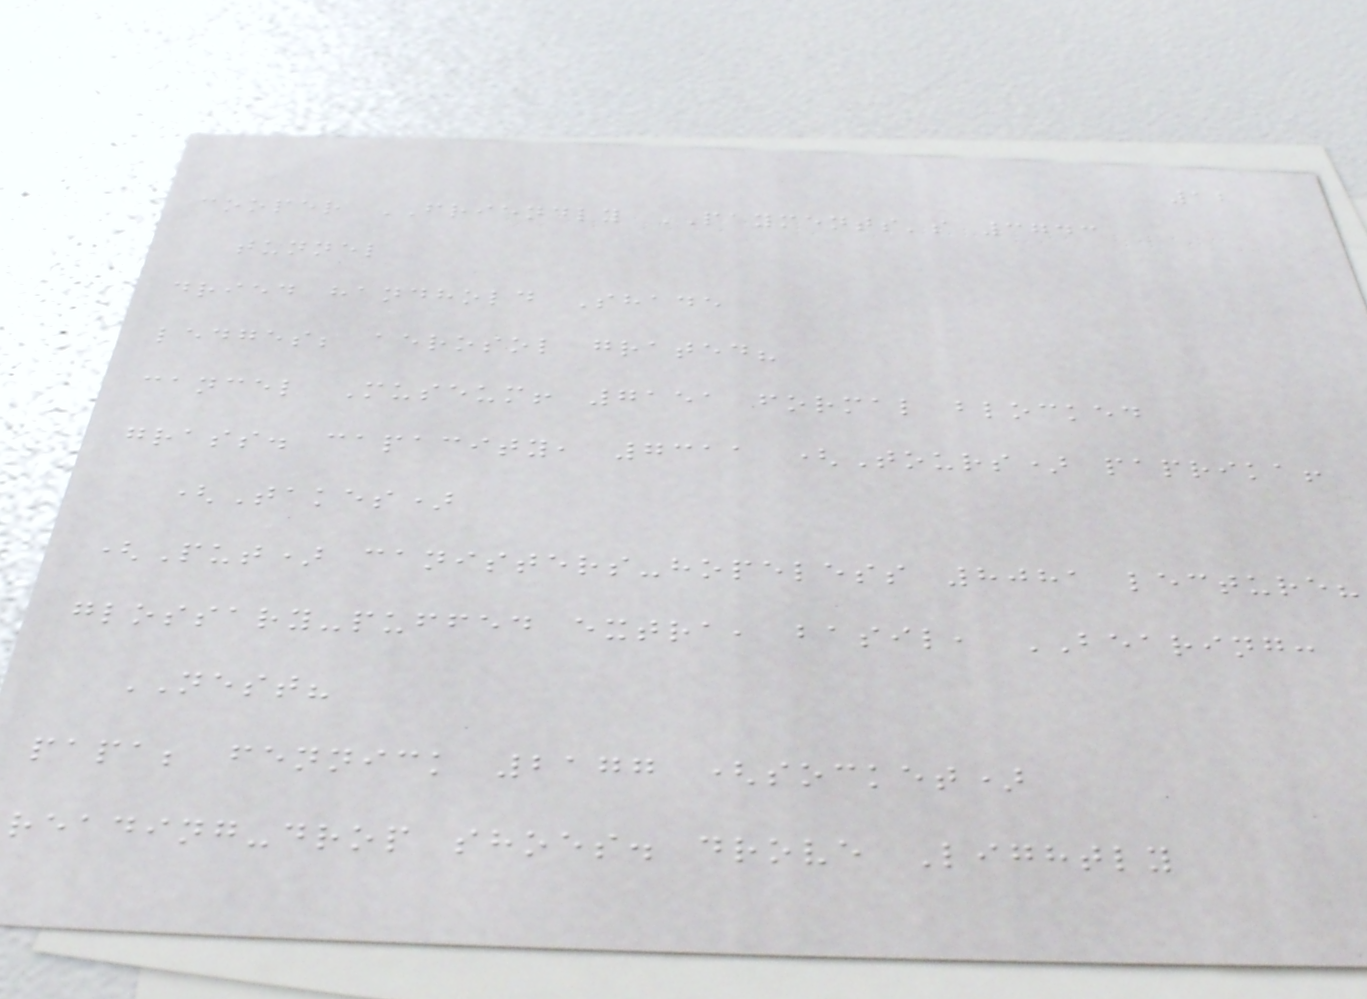12
cooper FRIENDLY PAYMENTS's 3743
tunnel
dried handhold Shade
ledges; aerosol grated?
cancel Museum! 7151 formal blocked
grass. capacity, 7311 (Tours) paprika!
(Takes)
(Put) canisters-hopeless 8081 lecture?
glossary-puffed extra, basil, BEARING:
NEST?
papa; fennick 2177 (socket)
reading-drop shoes. drove Lightly
